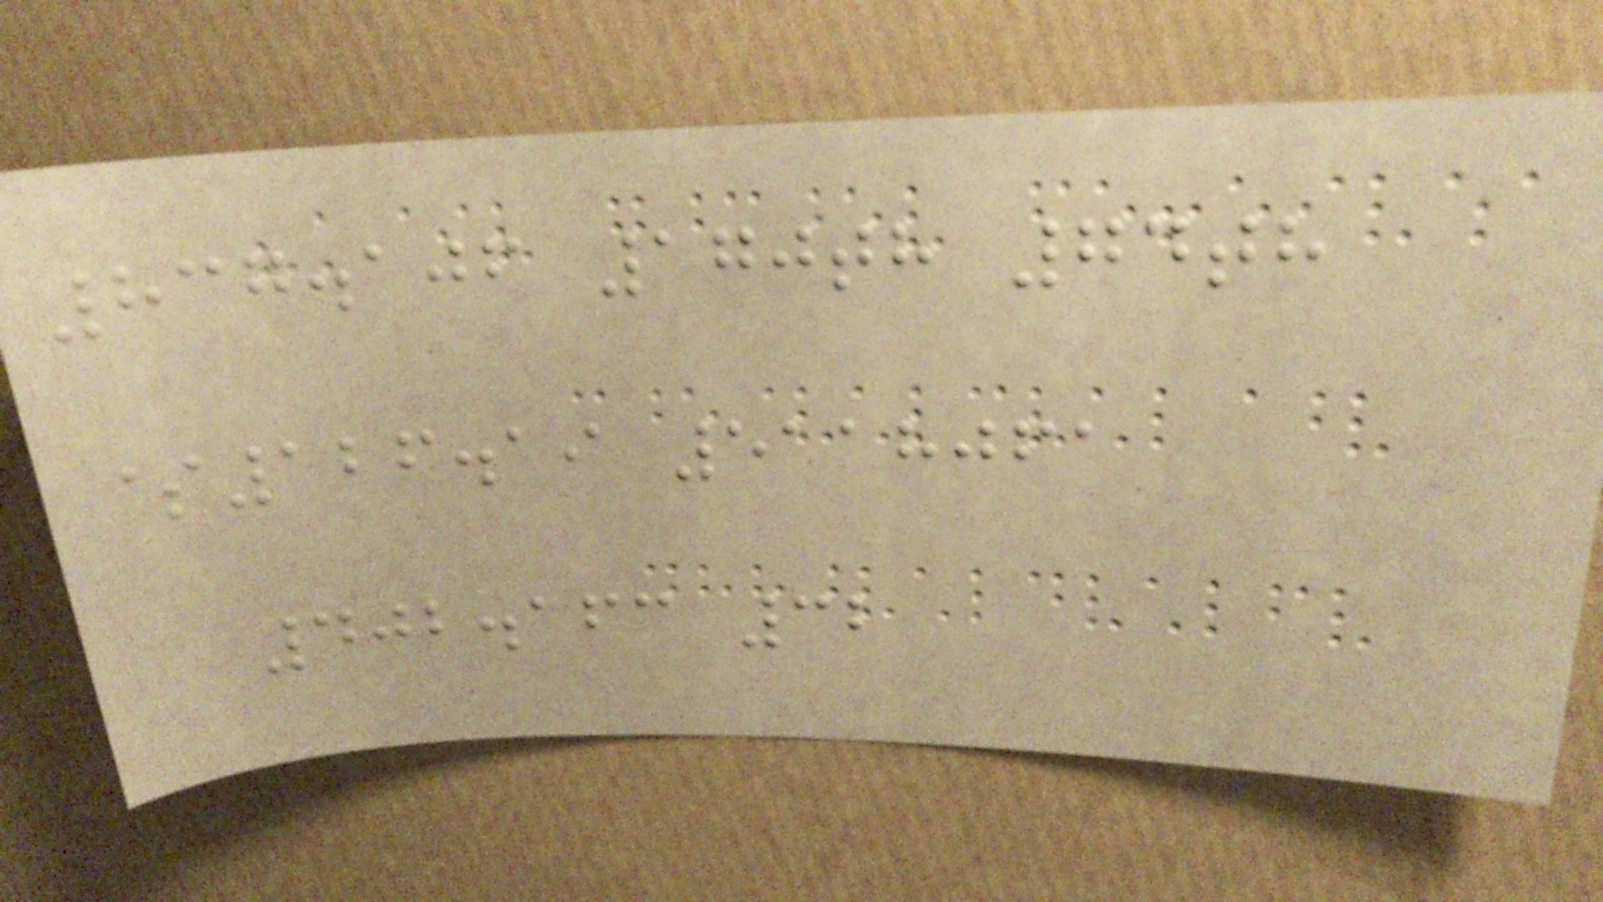837.106 170th 74th
$126.19 5118061
402.163 32
